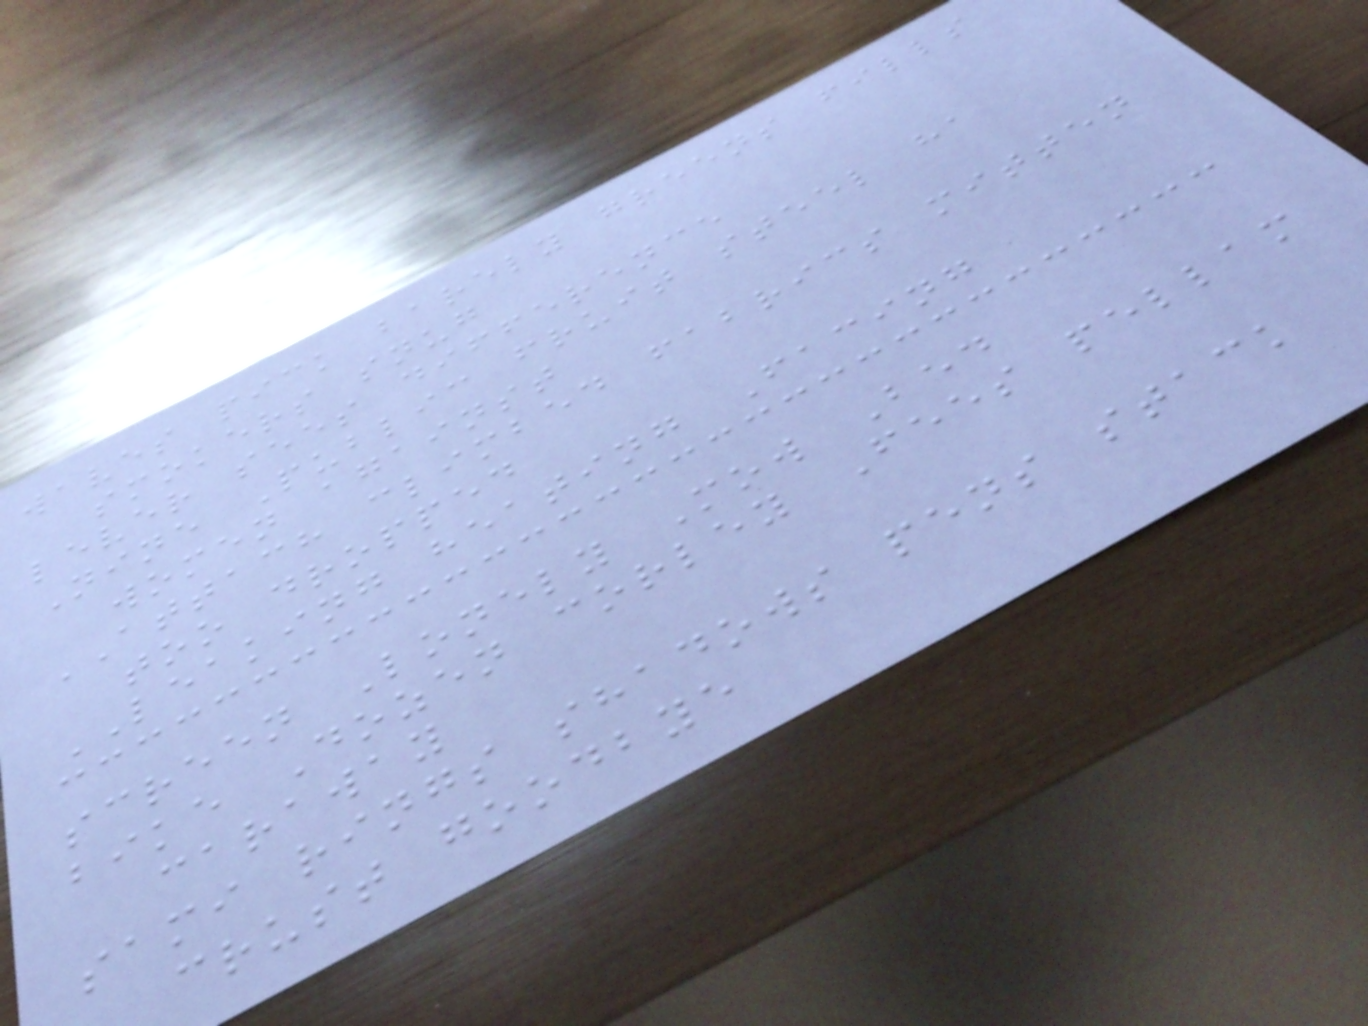waves pick barely greens fills
smokers snug
lever sees difference
Nine Public fruit steel ha
women against
ATTACH climbed fabrics mitten
too dropped
LEAKING heating Facing
screen Lonely Mow Bed
bike Dozen corley Fees pellam
caraway
sami rings shadows pens stack
crust goodbye
